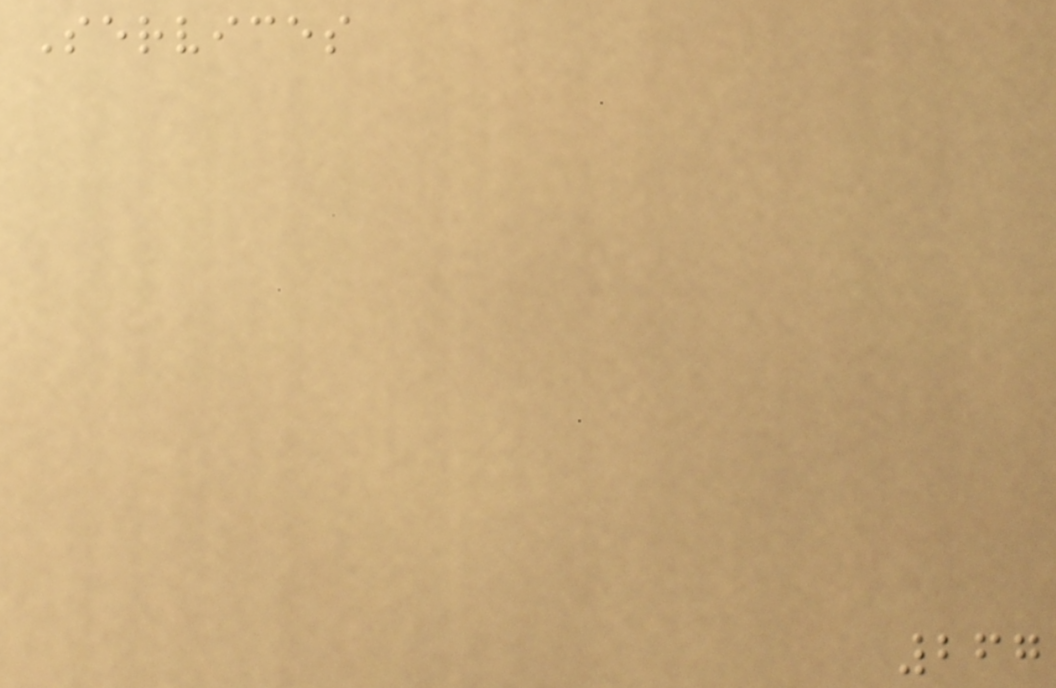Services
267
